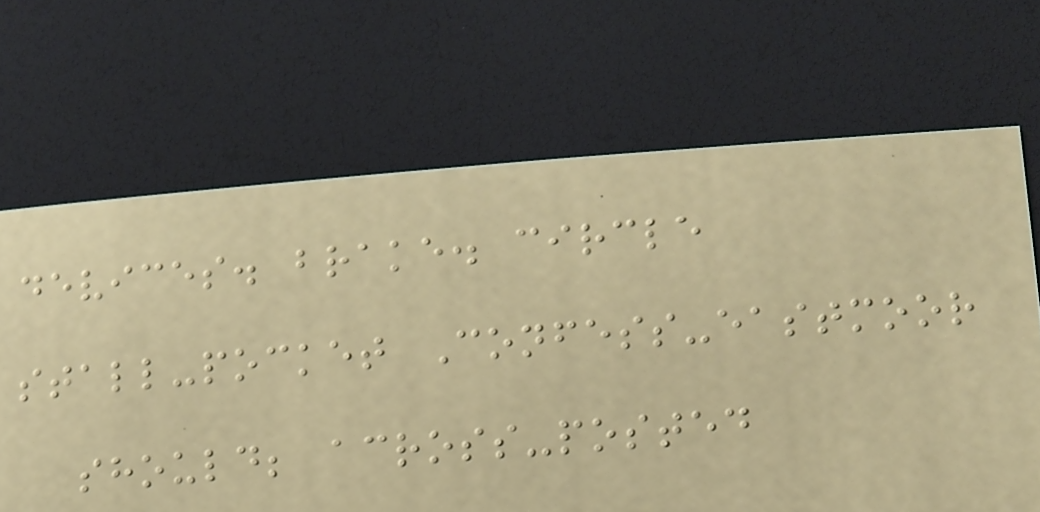devices. brake. circle
stall-pocket Confess-eastmoor
should; across-posted
